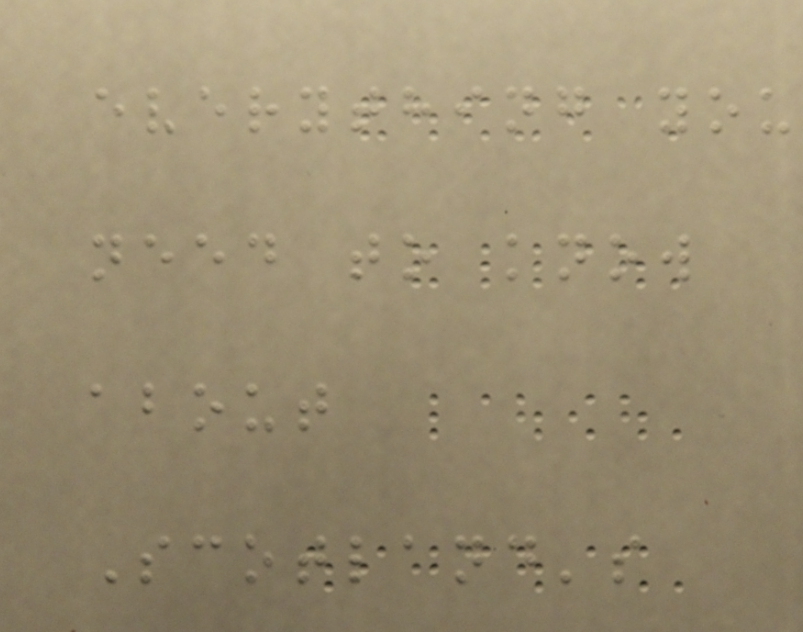everything you
need to know
about
Scotland's
